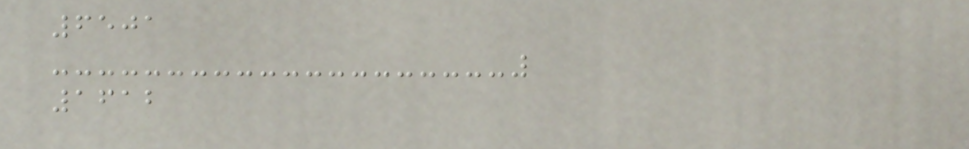6501
1612
